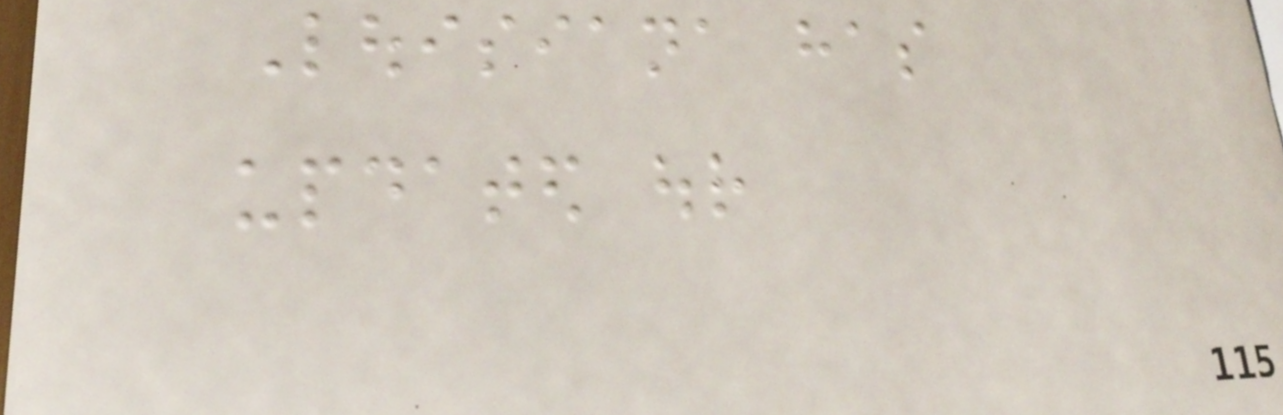Louisiana has
updated our
